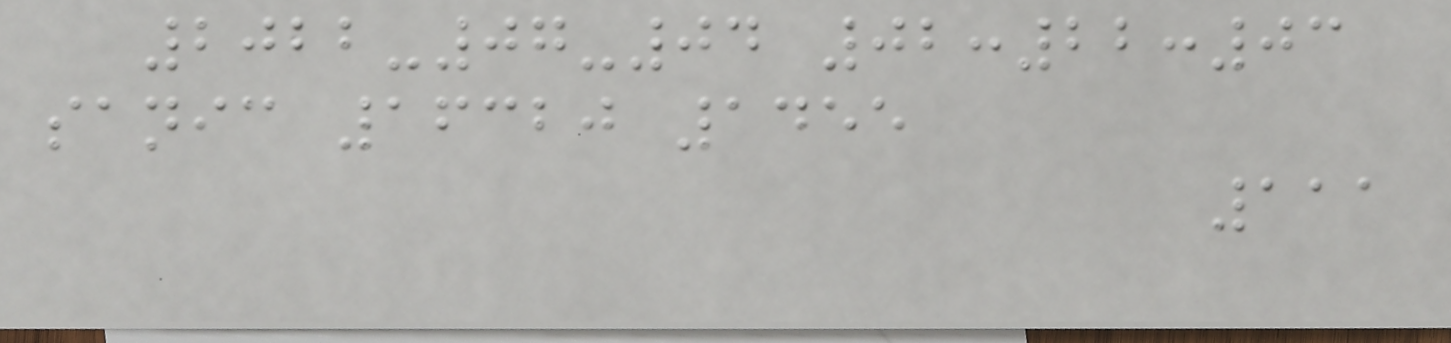2022-07-04 02:22:03
sanic 16320 1455
111
